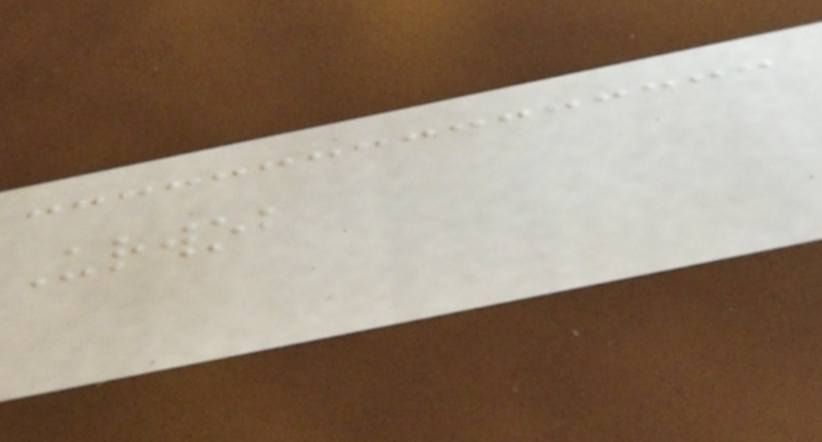Urwob
